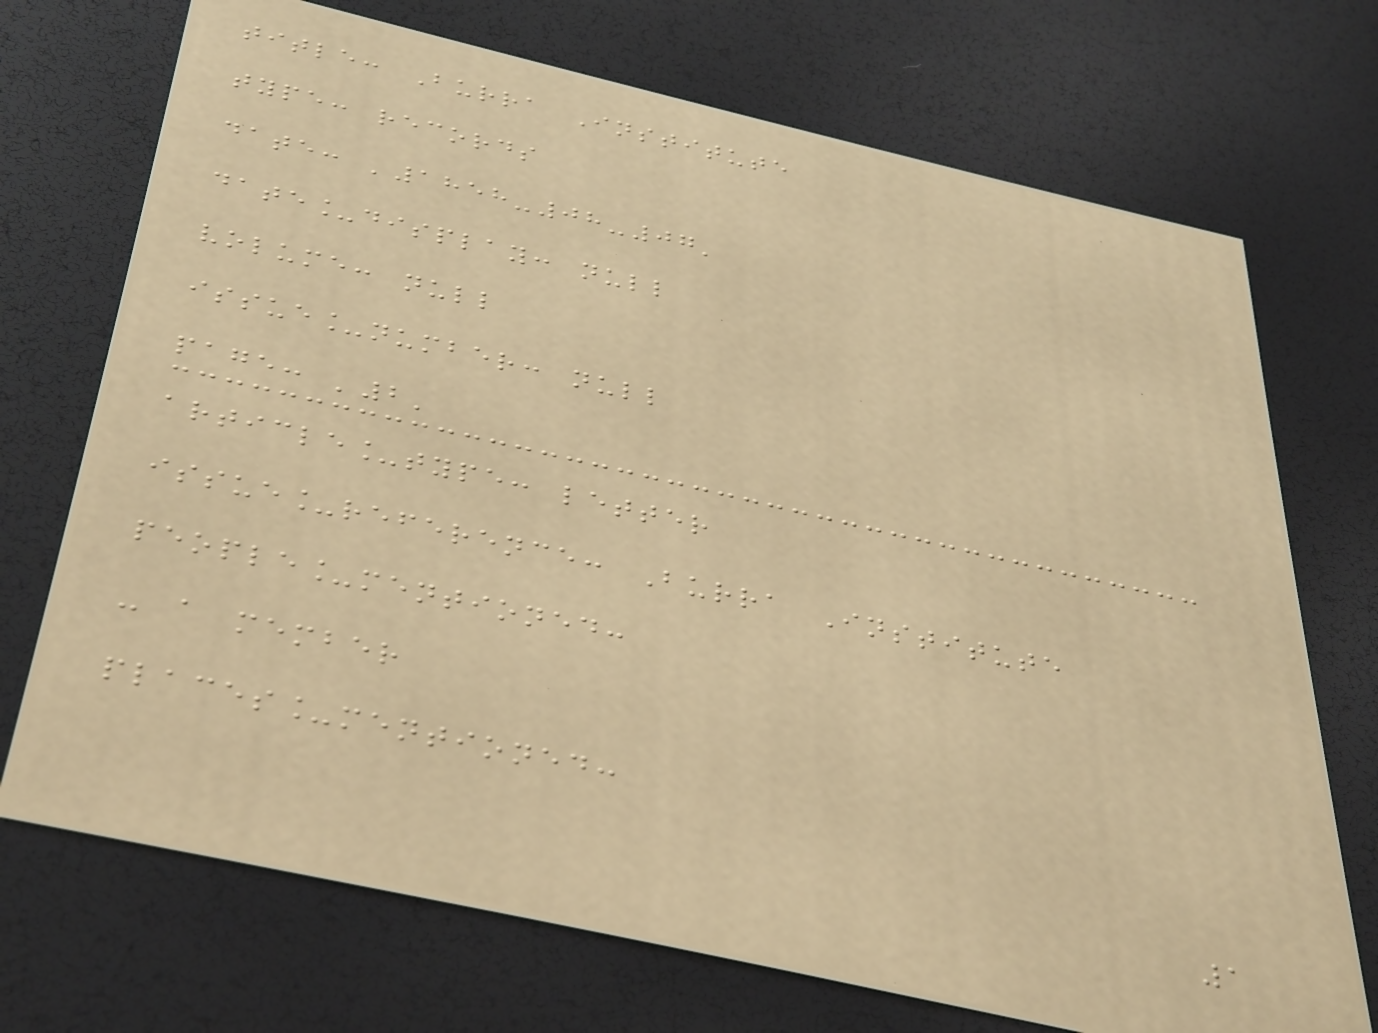title: Burra Institute
type: records
date: '1858-08-07'
date_display: null
volume: null
issue_number: null
page: '2'
article_type: letter
issue_reference: Burra Institute
people_mentioned:
- a member
places_mentioned:
1
